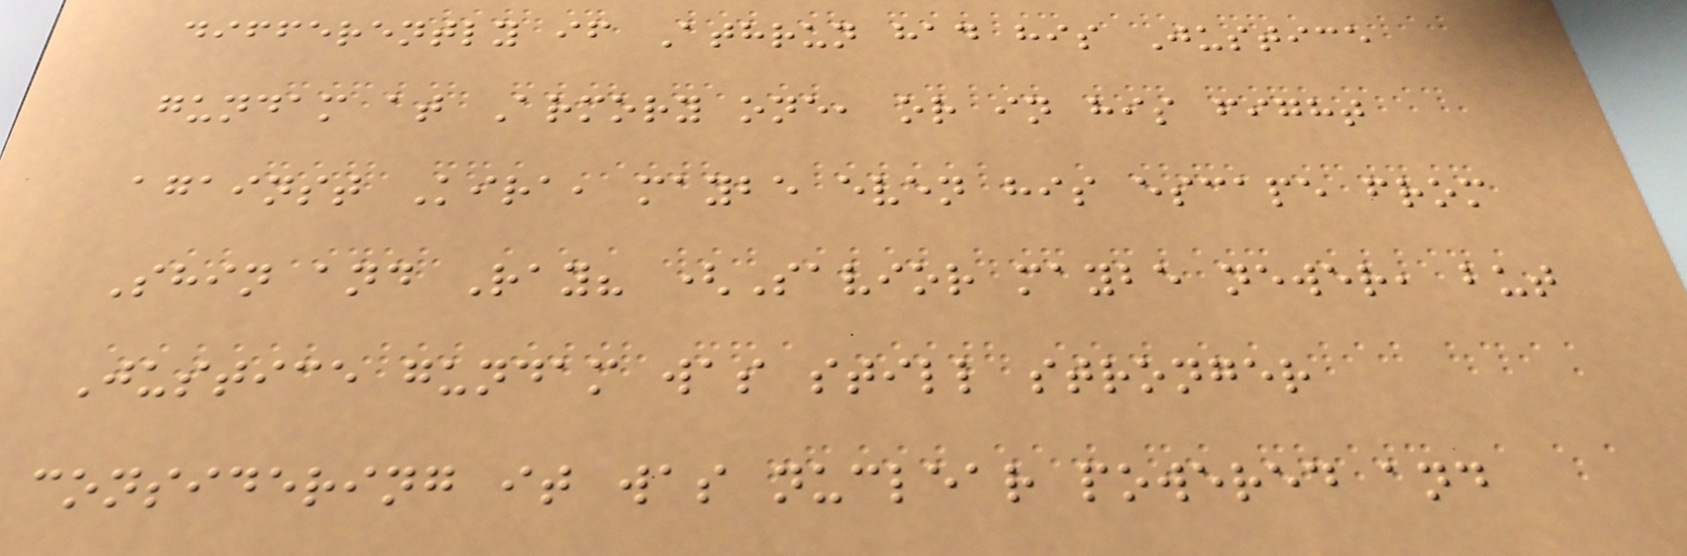differently if Athrun had his Justice
gundam at Armory one, or in his fight
against Kira, maybe even his escape from
Shin and Ray? (Savior maybe newer, but
Justice gundam was still stronger
considering it was nuclear powered and
